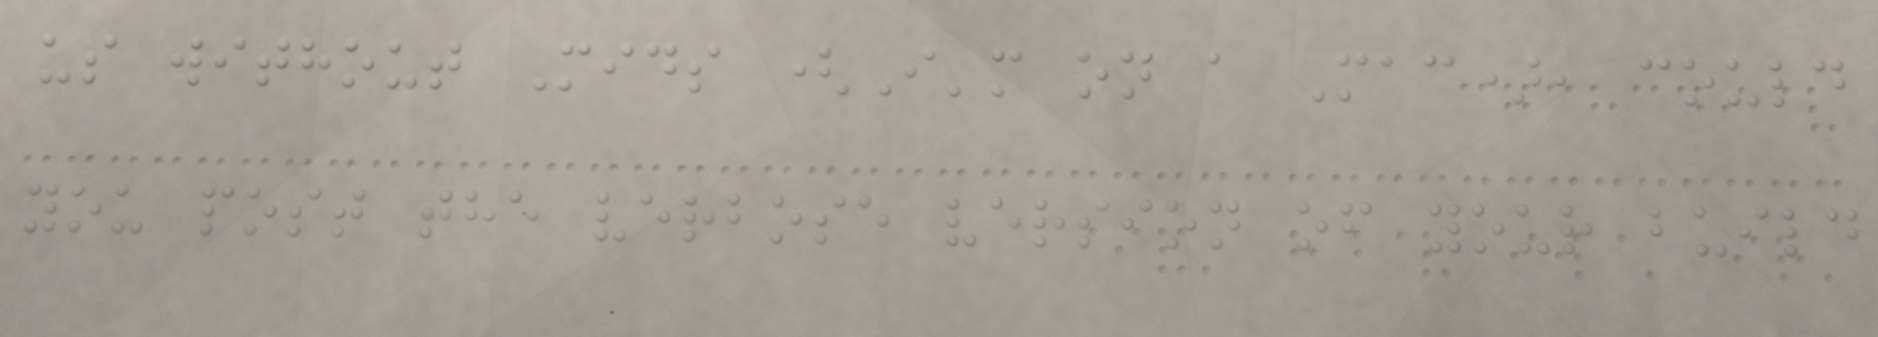us without Mids (I'm on a Mac), could
you post the verbose version of your build
